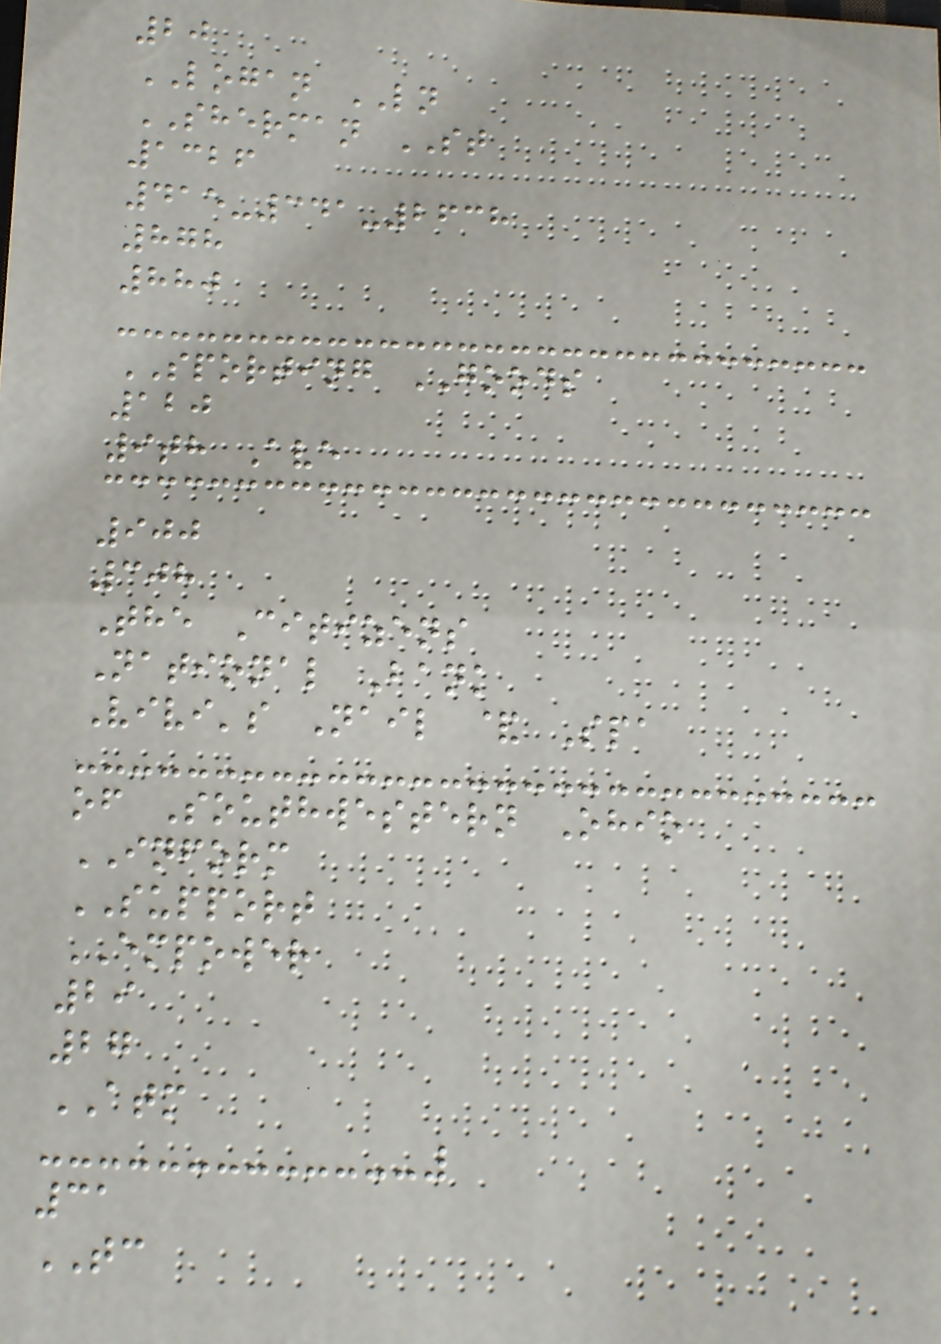20
LOGAN LN
SHERMAN ST
1326
415-341-2638
878
880
SPORTING GOODS
120
9th Ave
900
308
The Citizens
National Bank
Vivi's Nail & Spa
of Southwestern Ohio
INFORM
SUPPORT
EMPOWER
29
27
ATM
31
TC
